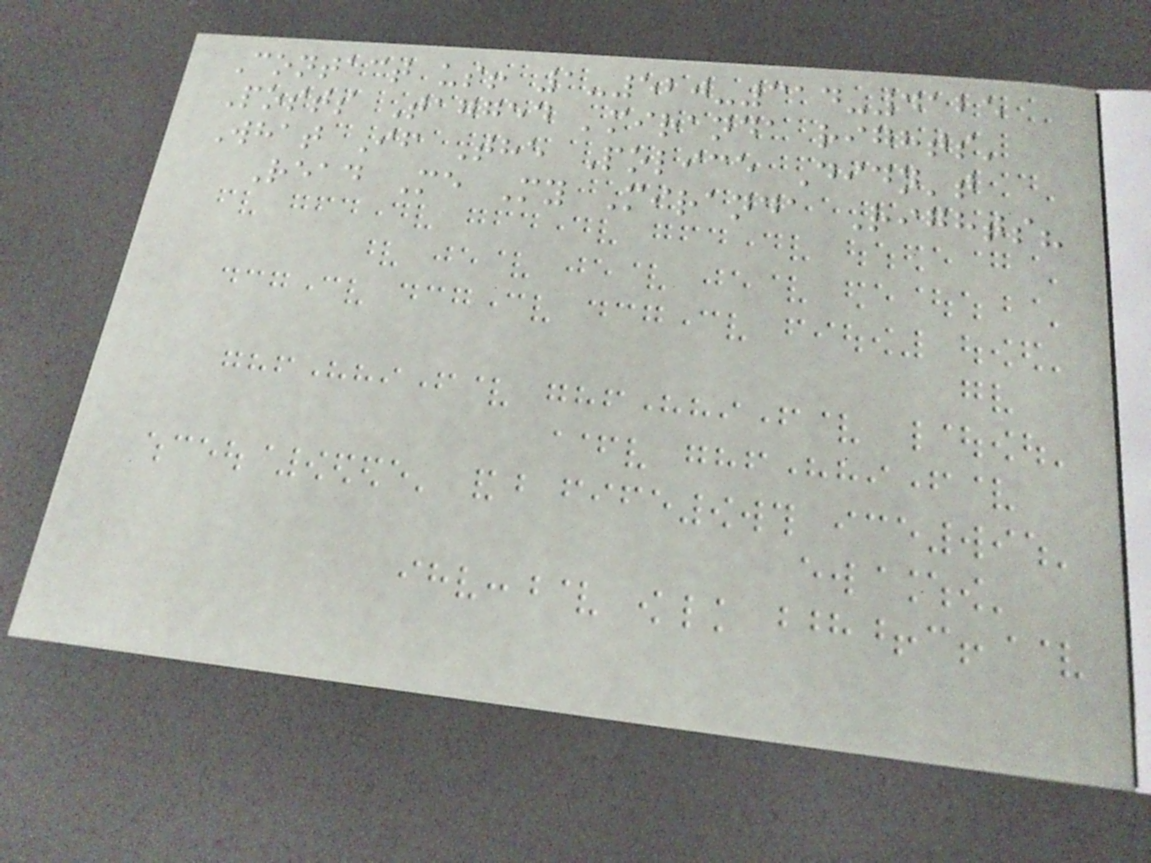Contact us! 1-520-314-4125
Posts Tagged 'miranda rights'
What If The Police Didn't
Read Me My Miranda Rights?
